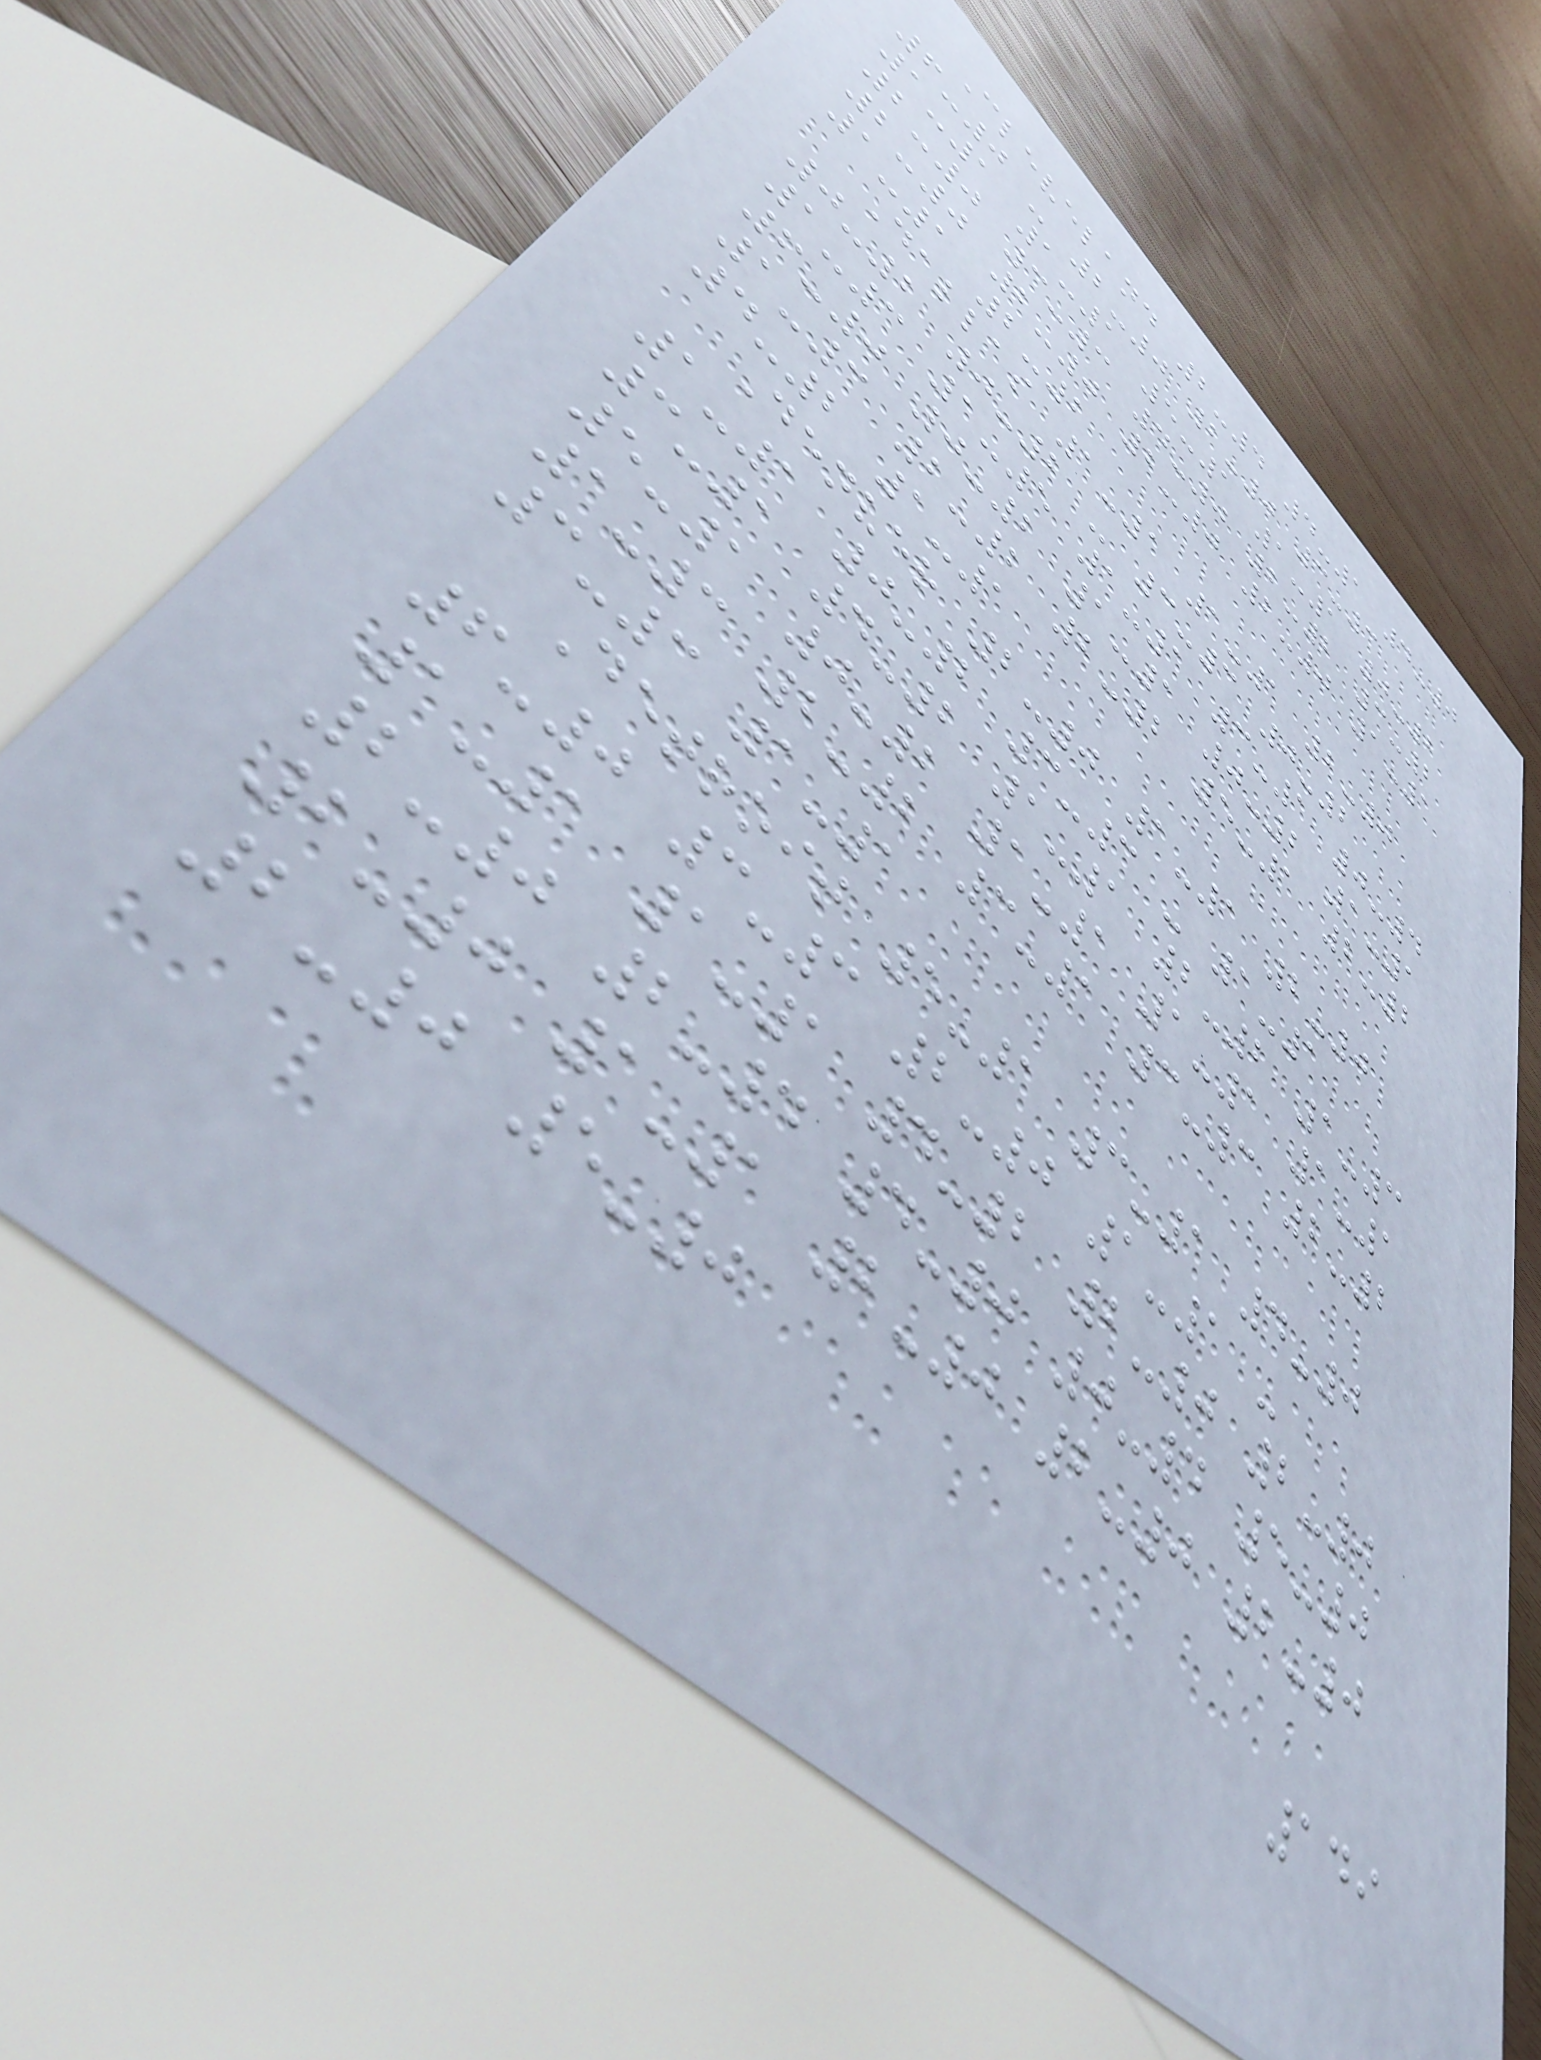Cleveland 2-4 4-1 4-0
6-0 - 2-0 2-0 3-3
1-1 1-1 5-1 1-1 0-2
2-0 3-3 4-0 2-2 3-2
2-0 2-0 2-0 2-0 1-1
1-1 2-2
Dallas 1-1 1-1 2-0
0-2 0-2 - 3-3 0-2
1-3 1-5 1-1 3-1 0-4
6-0 0-2 1-1 0-2 1-1
1-3 2-2 2-2 5-1 2-2
4-2 1-1
Denver 2-0 1-1 2-0
1-1 0-2 3-3 - 1-1
3-1 4-2 1-1 2-2 1-3
5-1 0-2 1-1 1-1 1-1
1-3 2-2 3-1 3-3 2-2
3-3 1-1
Detroit 5-1 3-1 4-0
6-0 3-3 2-0 1-1 -
1-1 1-1 4-2 2-0 2-0
2-0 2-4 4-0 0-4 5-0
2-0 1-1 2-0 2-0 2-0
2-0 5-0
149
